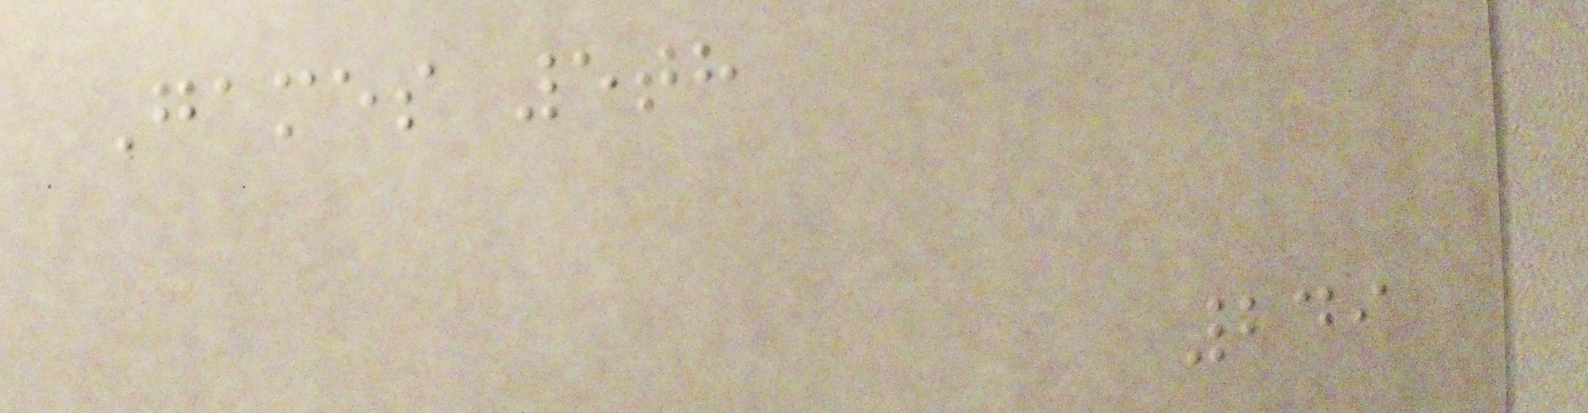Games 5th
249
